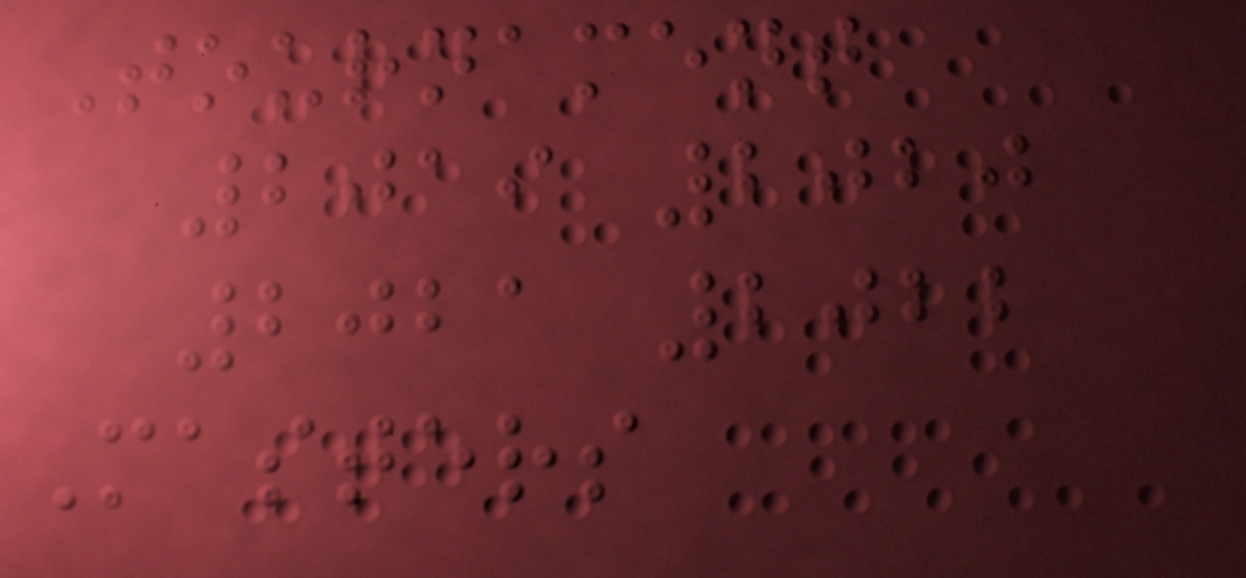Tournament
2019 2020
2021 2022
Masters
